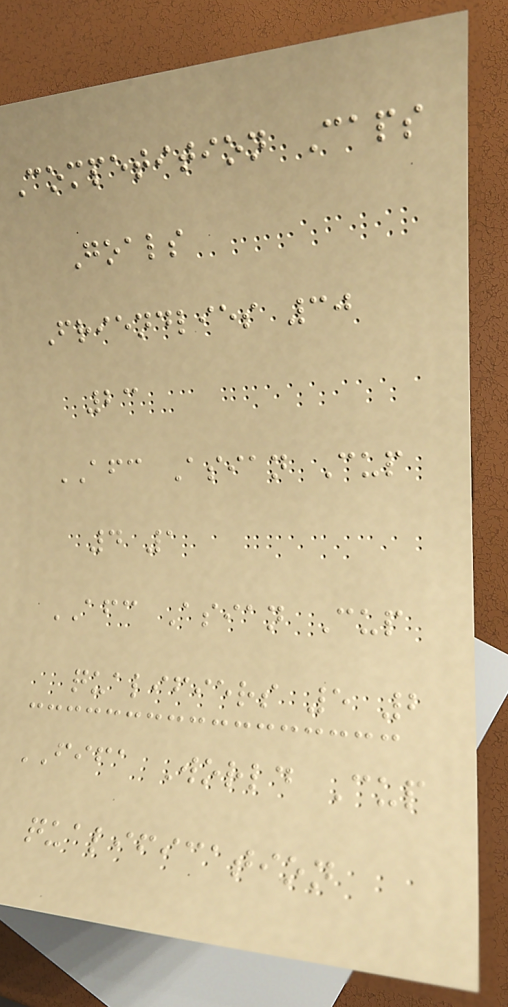Competition Caps
Goals
Friendlies 30
23
AFC Asian Cup
4 1
AFC Asian Cup
qualifiers 5 2
FIFA World Cup
qualification
